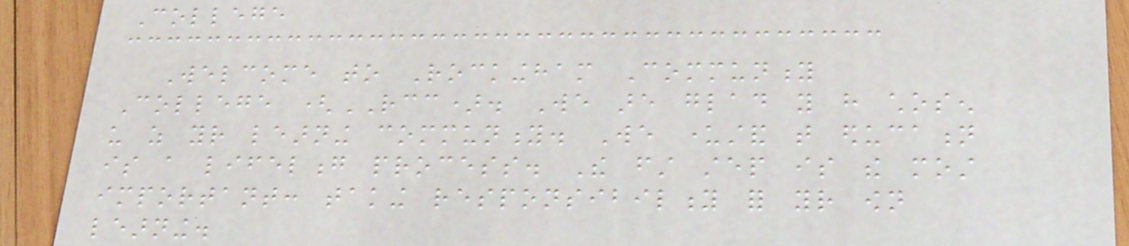College
Welcome to Rockingham Community
College (RCC). We are glad you have chosen
us as your learning community. We understand that education
is a lifelong process. The first step is the most
important: taking responsibility for your own
learning.
